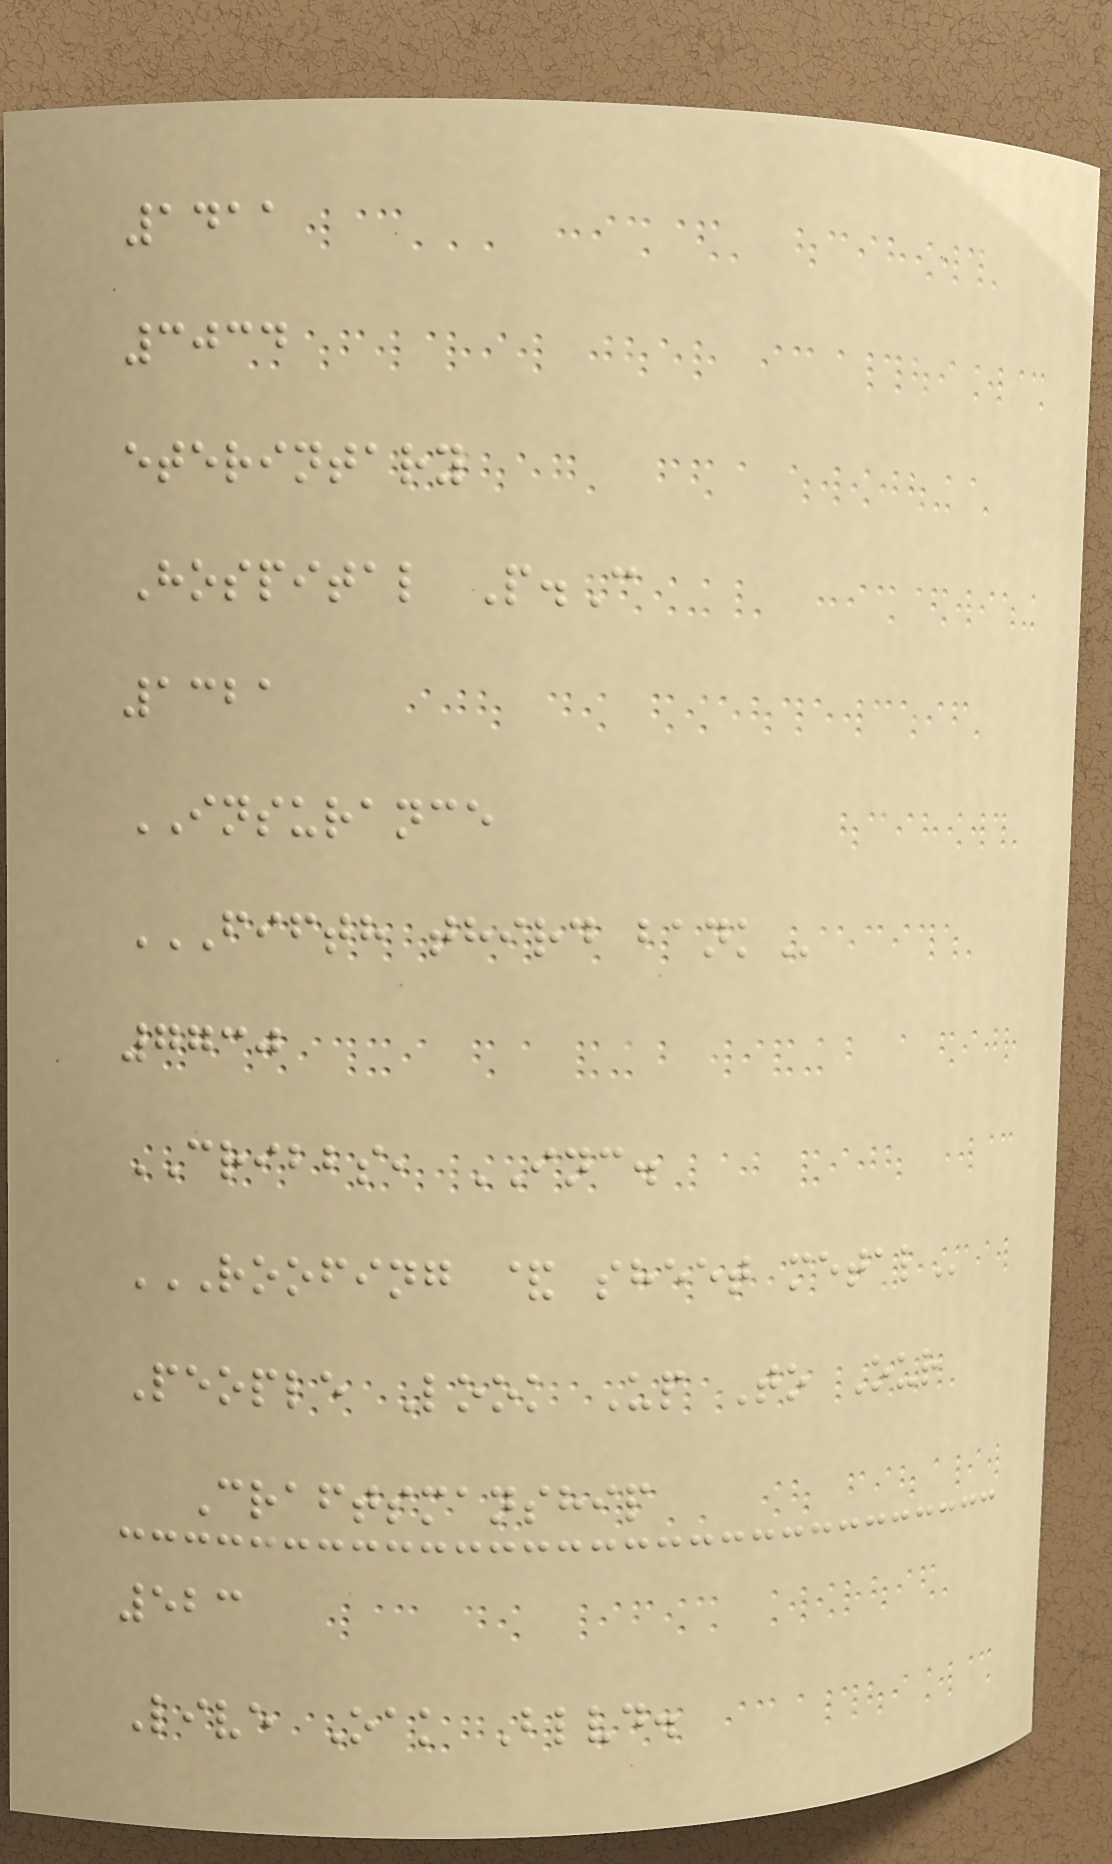1411
3034
eterintary
Hospital P.C
1321
INSURANCE
FIFTH THIRD BANK
7730
CRIBBS, INC.
ROOFING & SHEET METAL
People Look Up To Our
Craftsmanship
523
Live Oak Blvd.
